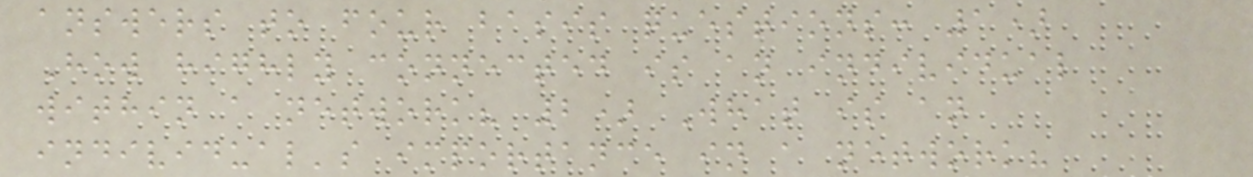answers to four basis questions: 1)
How highly connected is an individual
within a network? 2) What is an
individual's importance in a network?
